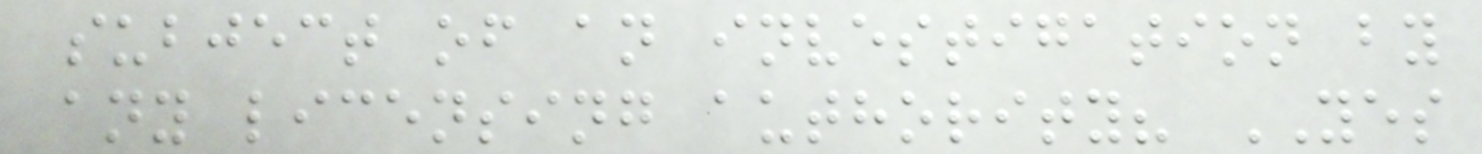subject of an investigation by
any licensing authority? YES
